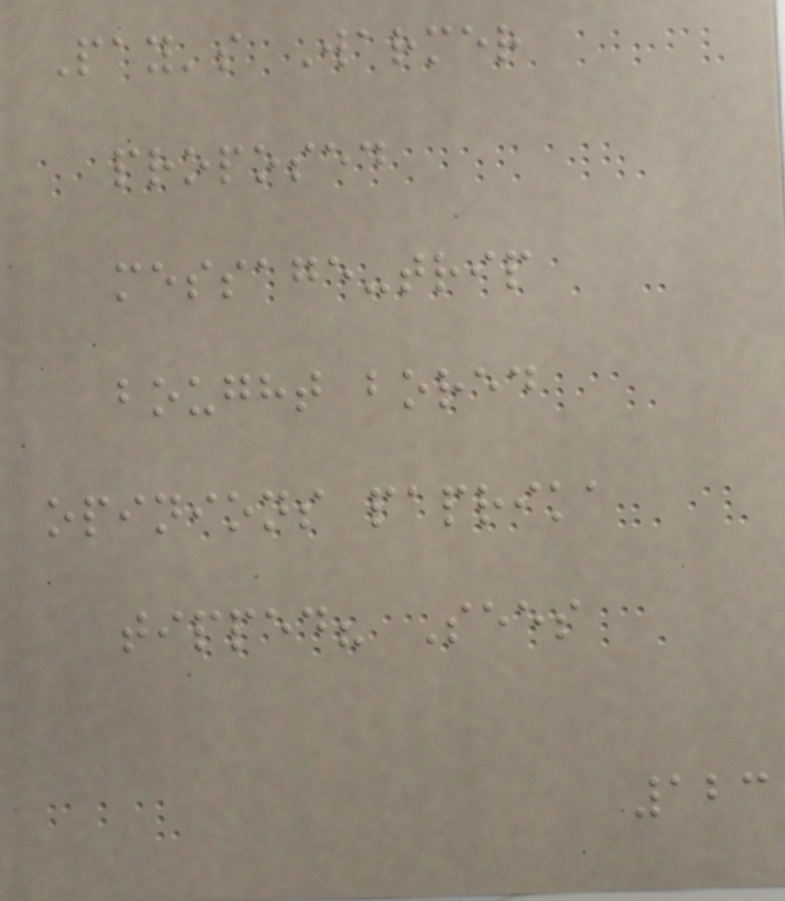Pay's Warmer
proposed
message-trip
bought bored
opinions paprika
tipped? Sees
123
